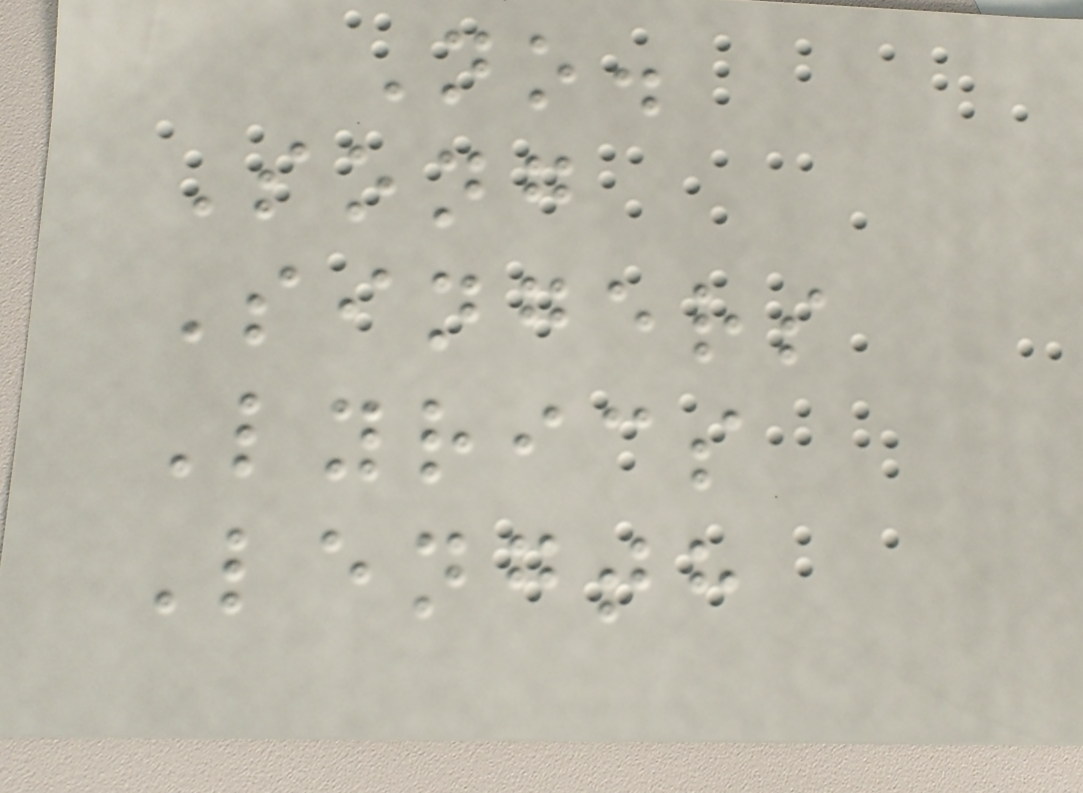No.
Song
Singers
Lyrics
Length
